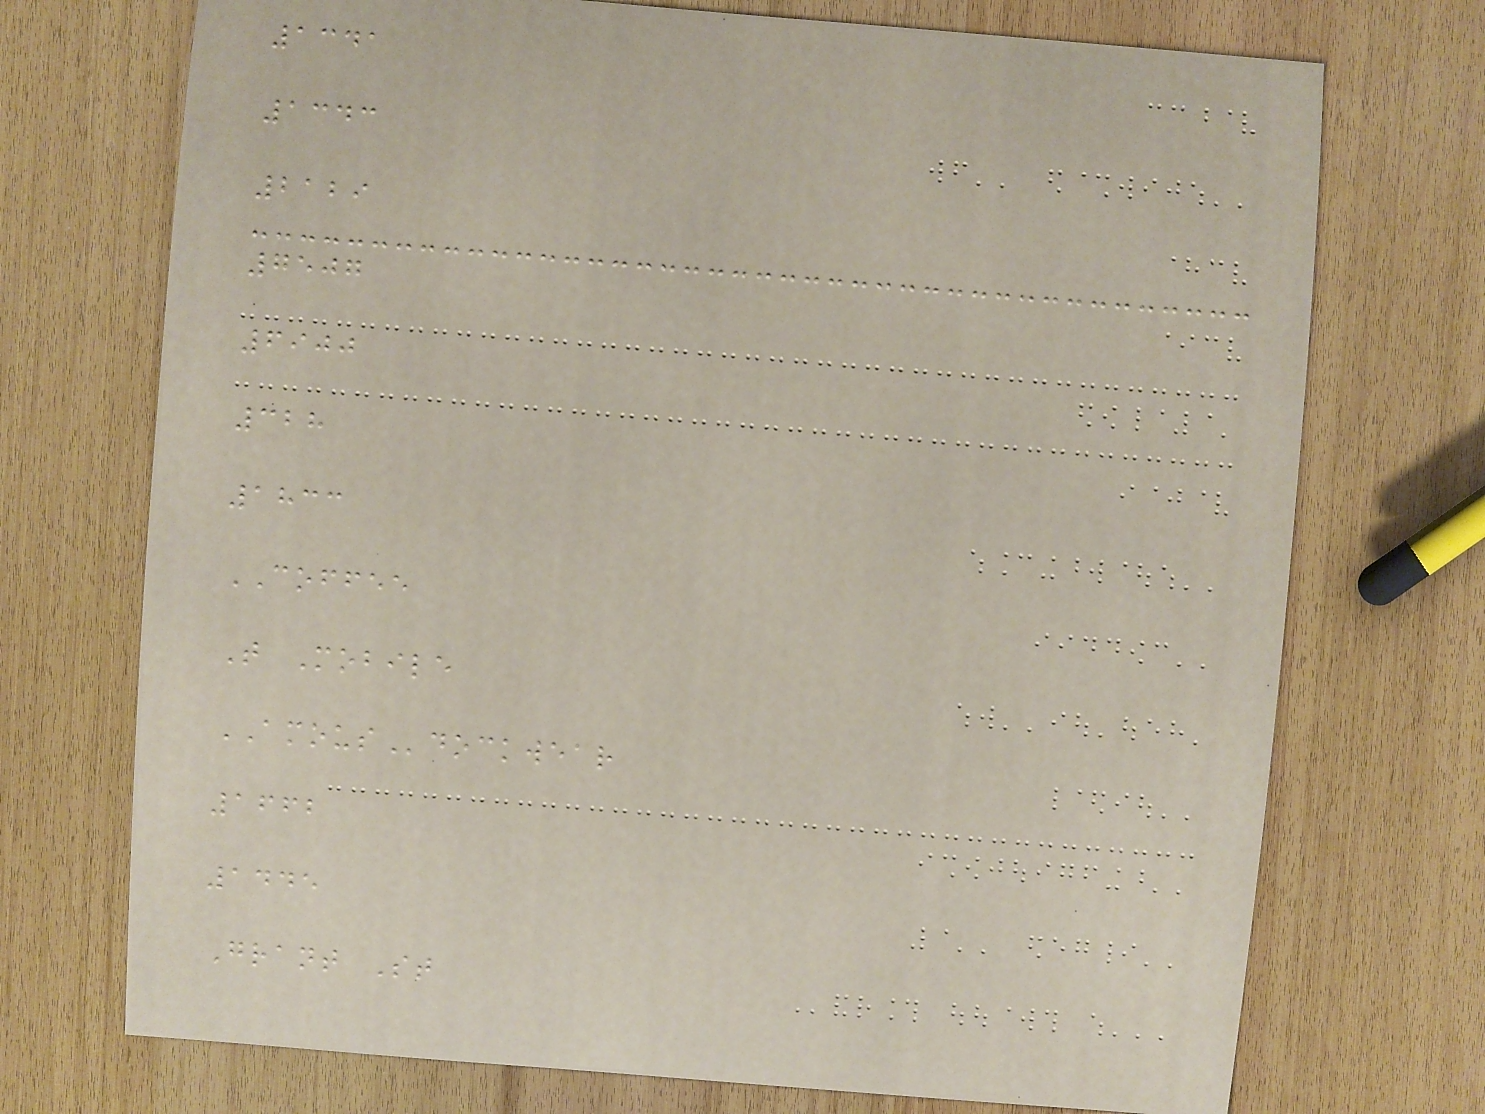1341
1343
2129
7507
6900
328
1833
COFFEE
T Mobile
AMOUSdockwear
1662
1445
Grant St
